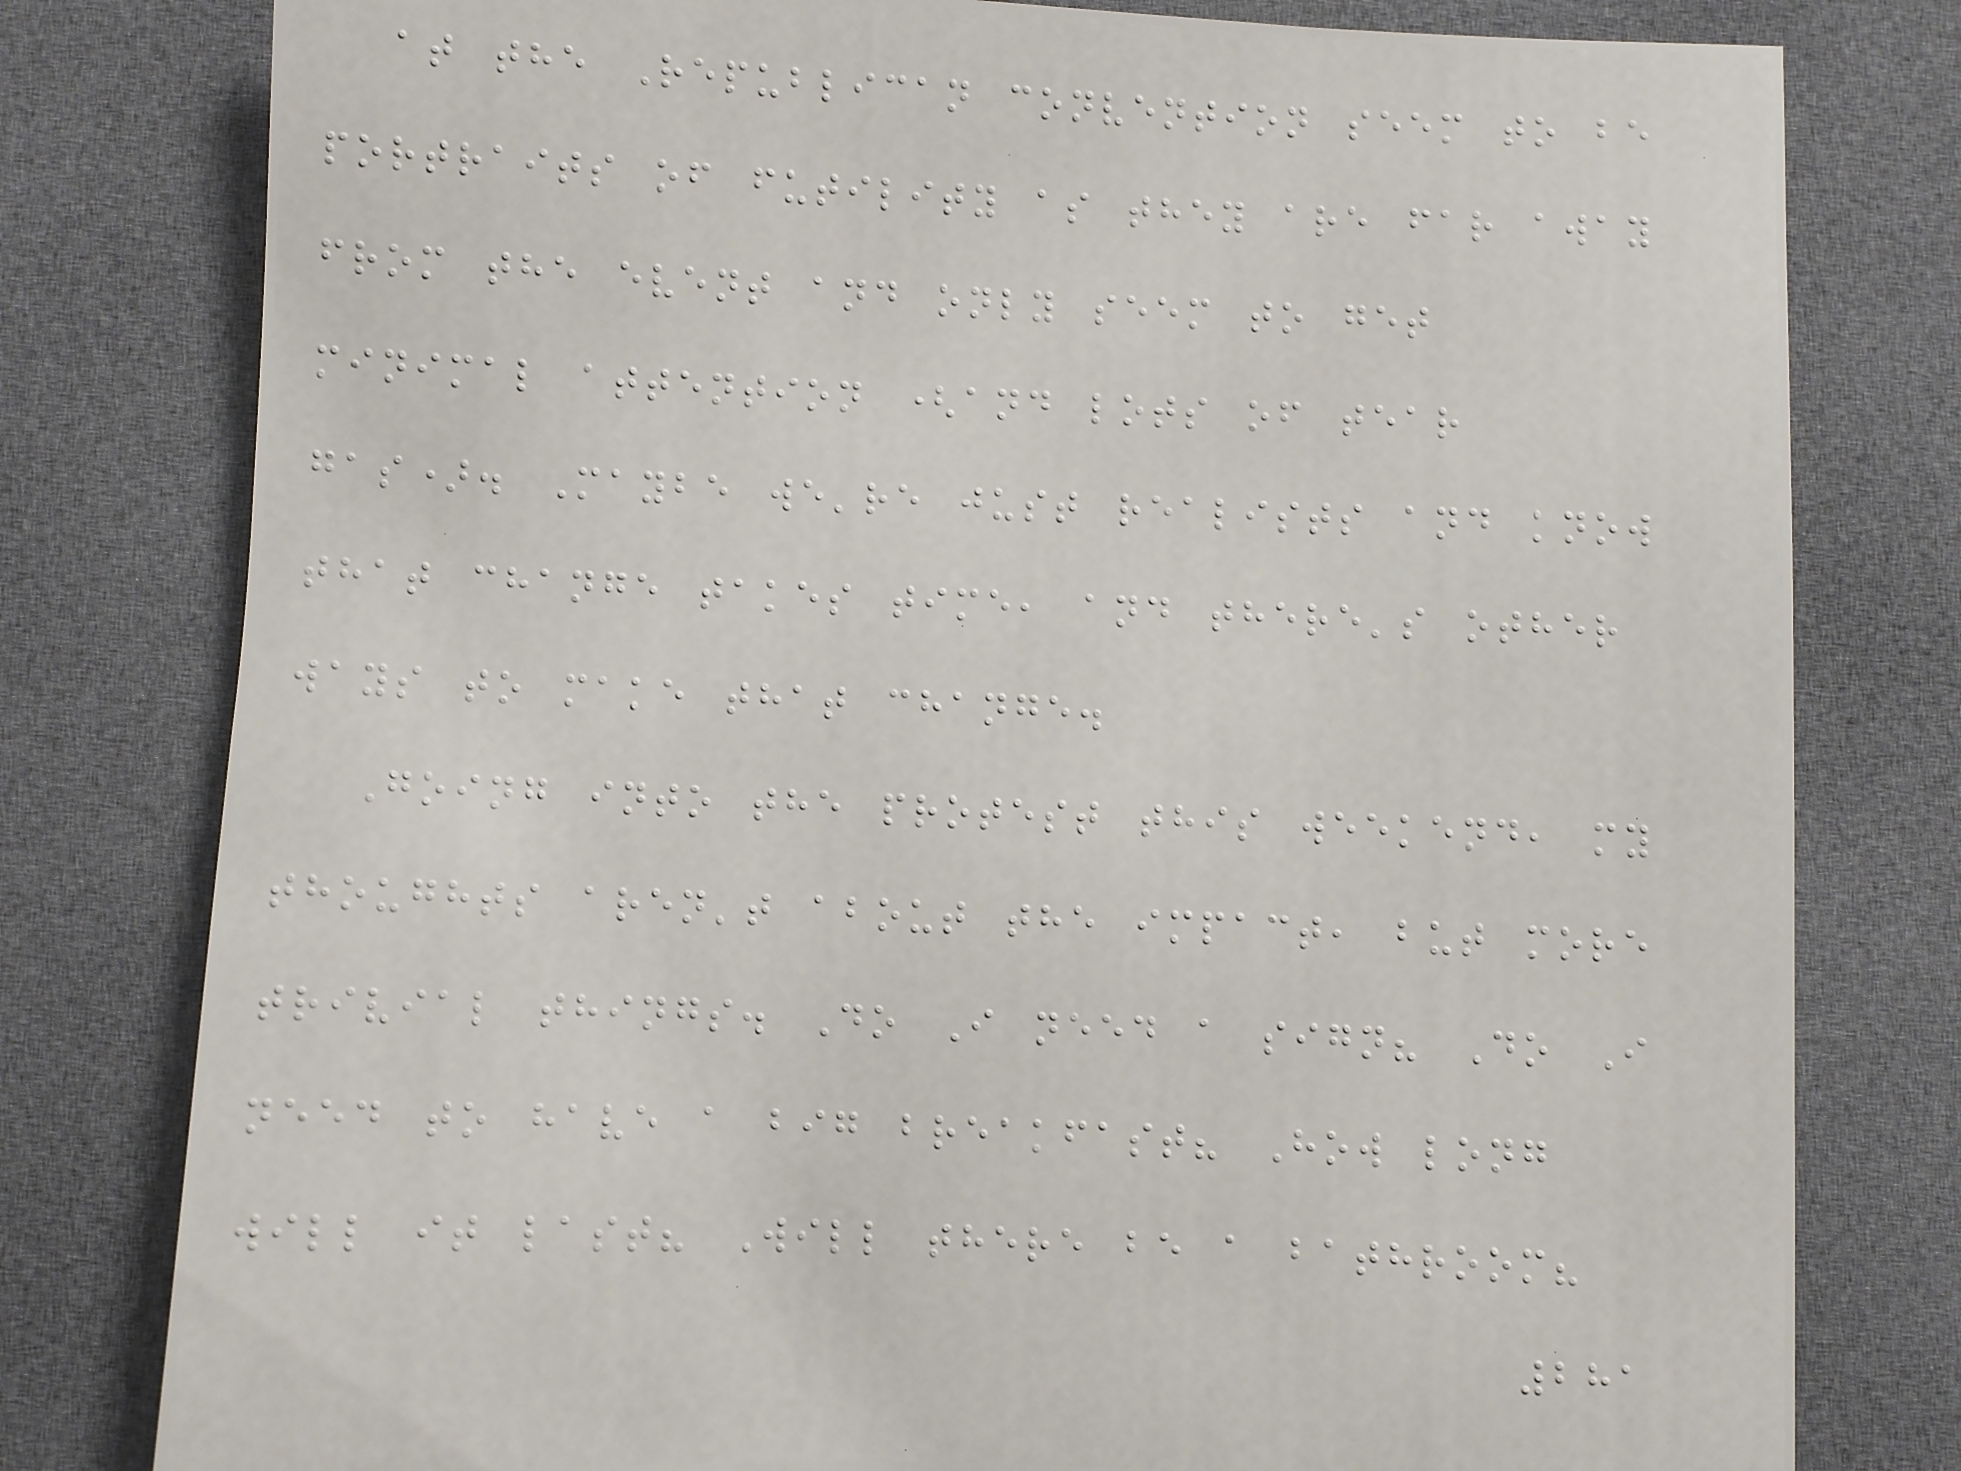at the Republican convention seem to be
portraits of futility as they are far away
from the event and only seem to get
minimal attention (and lots of tear
gas). Maybe we're just realists and know
that change takes time, and there's other
ways to make that change.
Going into the protest this weekend, my
thoughts aren't about the impact, but more
trivial things. Do I need a sign? Do I
need to have a big breakfast? How long
will it last? Will there be a bathroom?
281
